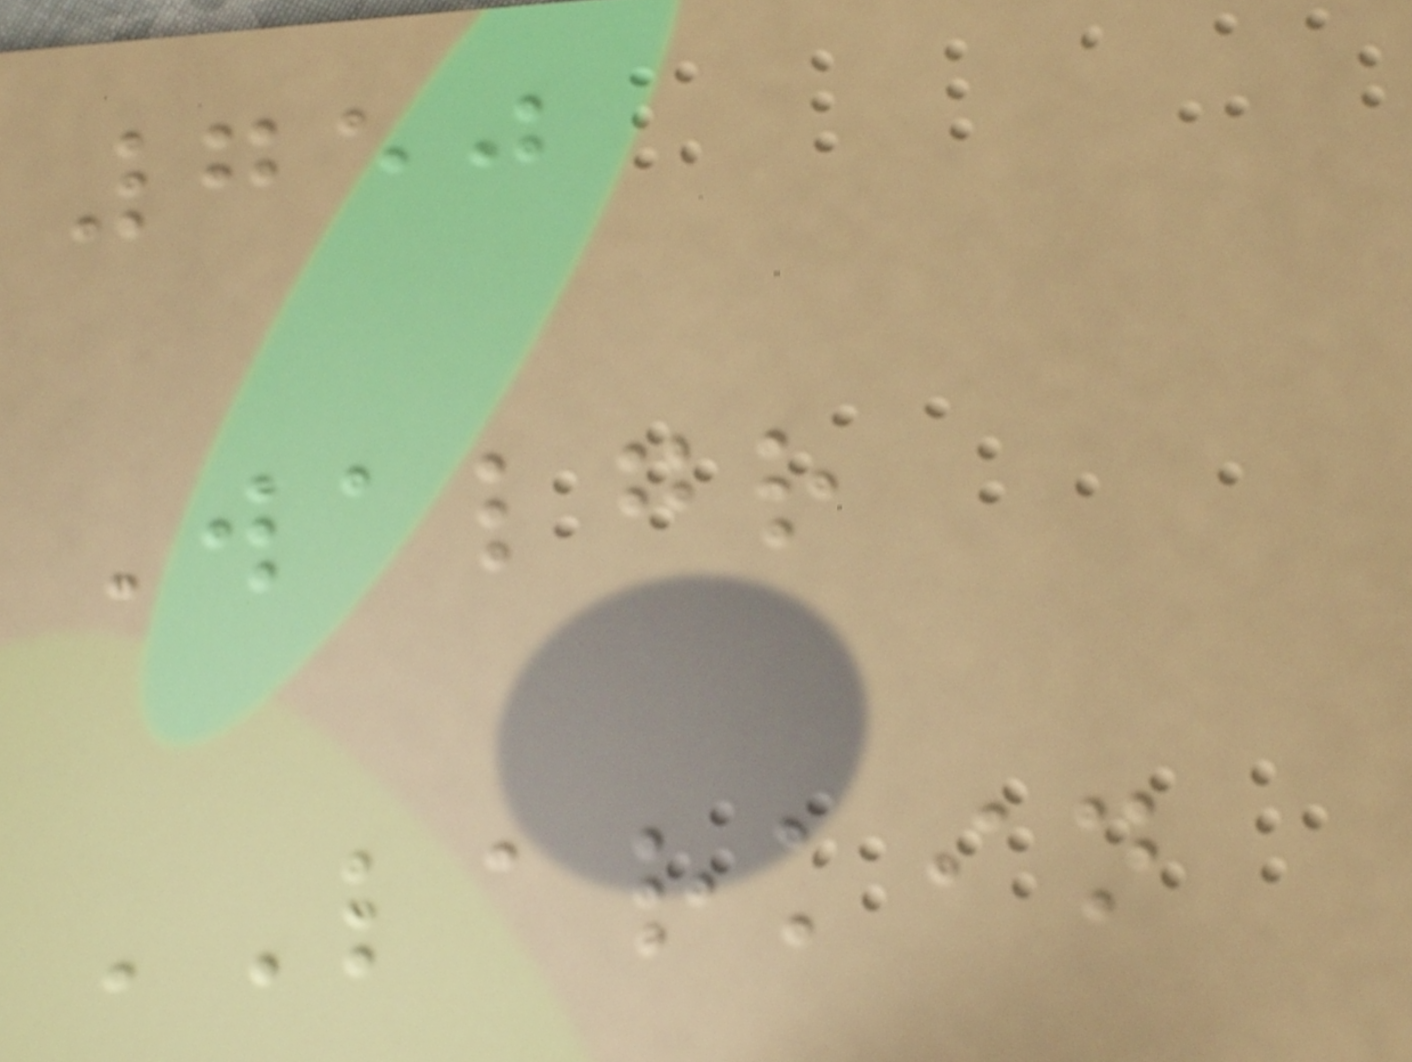750
Walgr
LARKIN
